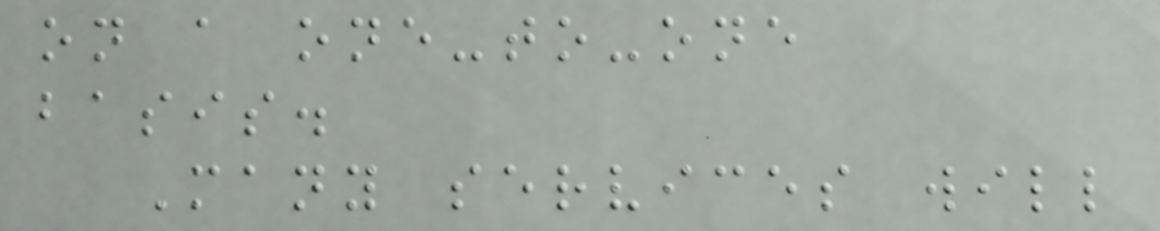on a one-to-one
basis.
Many services will
